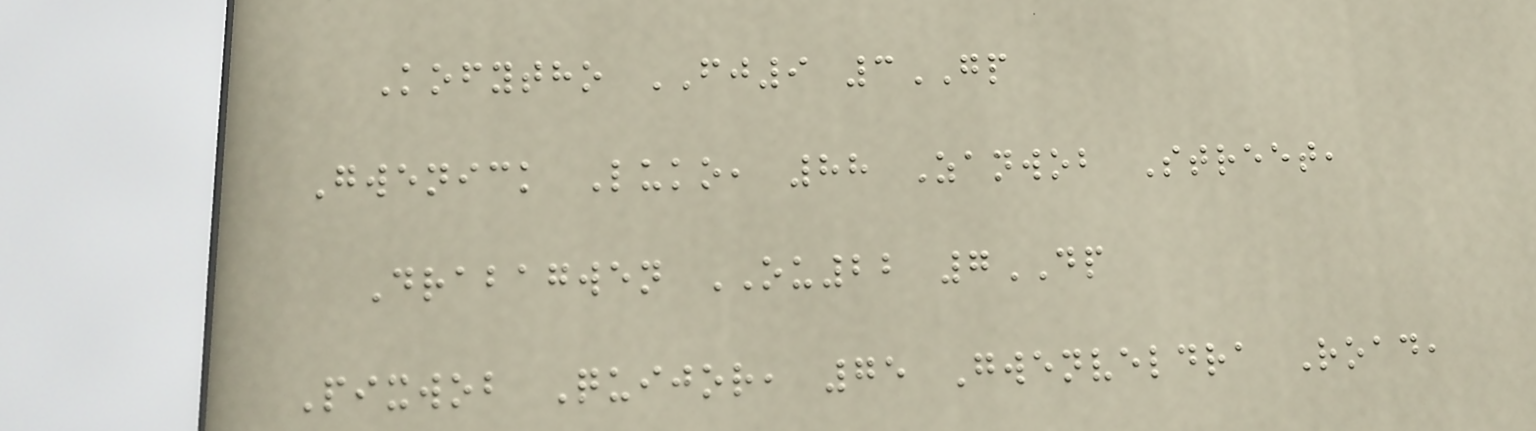Kofytho FJ9 3GP
Gwenick Luko, 88 Zanwob Street,
Drabagwen OU22 7DP
Pixwob Quijor, 75 Gwenveldra Road,
